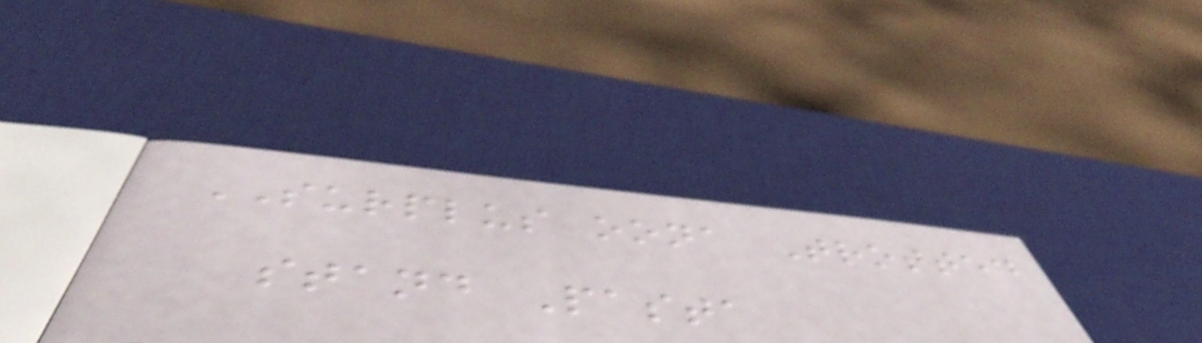SURPLUS oona Trotted
stand Pasta
